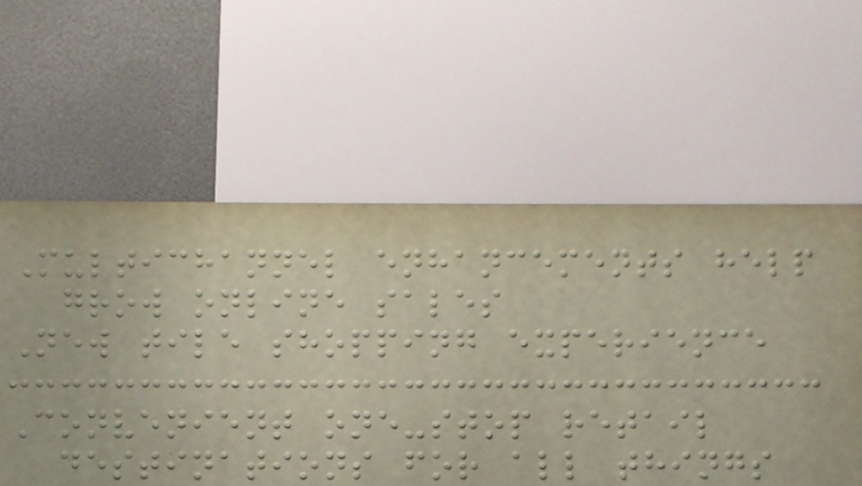Multichannel enhancements help
grow online sales
New tile shopping experience
Convenient one-stop retail
destinations for all things
